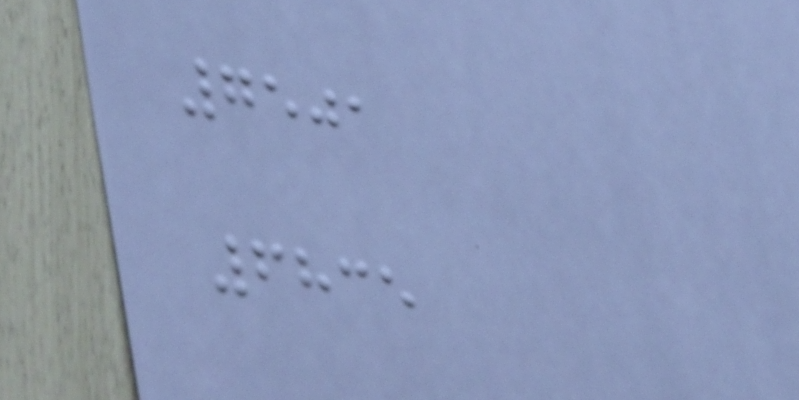7501
6835
